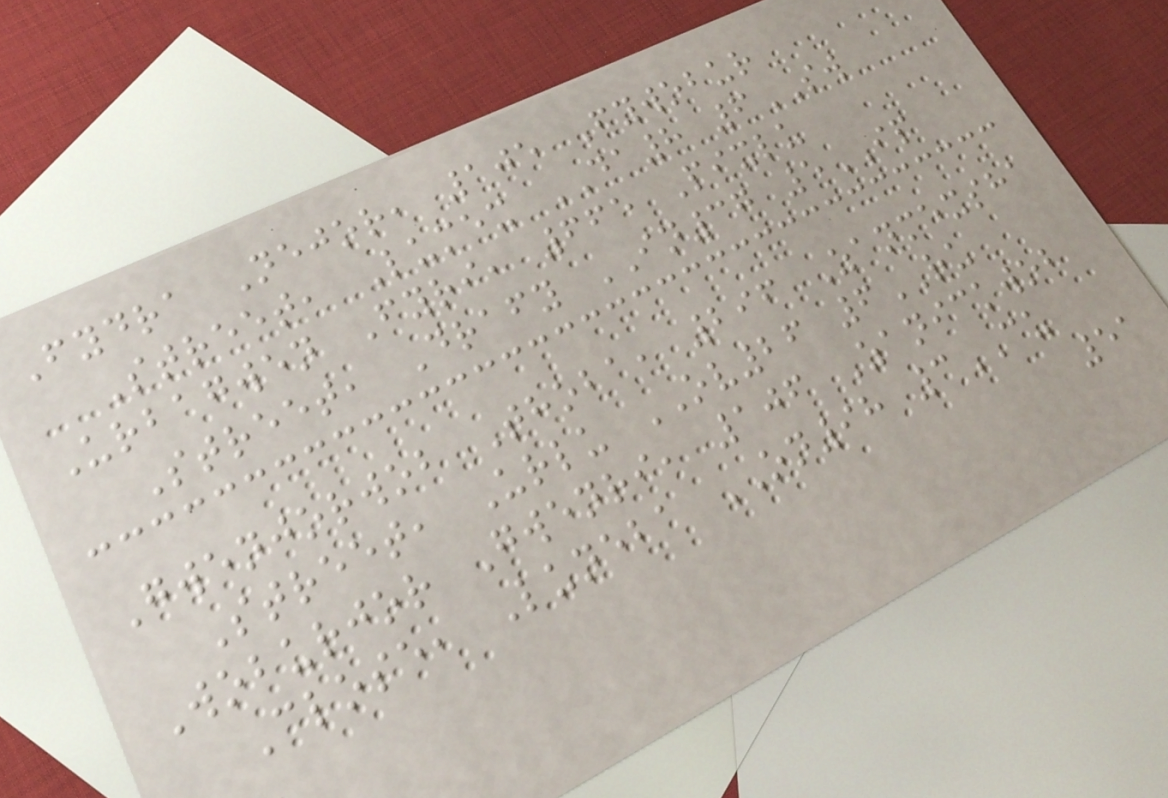Fydra Nejor, 105 Fywobur
Street, Lumex DA8 6SW
Urbagwen Fyri, 665 Pixlu
Street, Drafy IN37 5IP
Gwenjorwob Thoba, 296 Zanmexsha
Street, Urlu OV26 6RU
Woburjor Gwenri, 106 Zanickwob
Close, Luneba ON98 3CU
51
